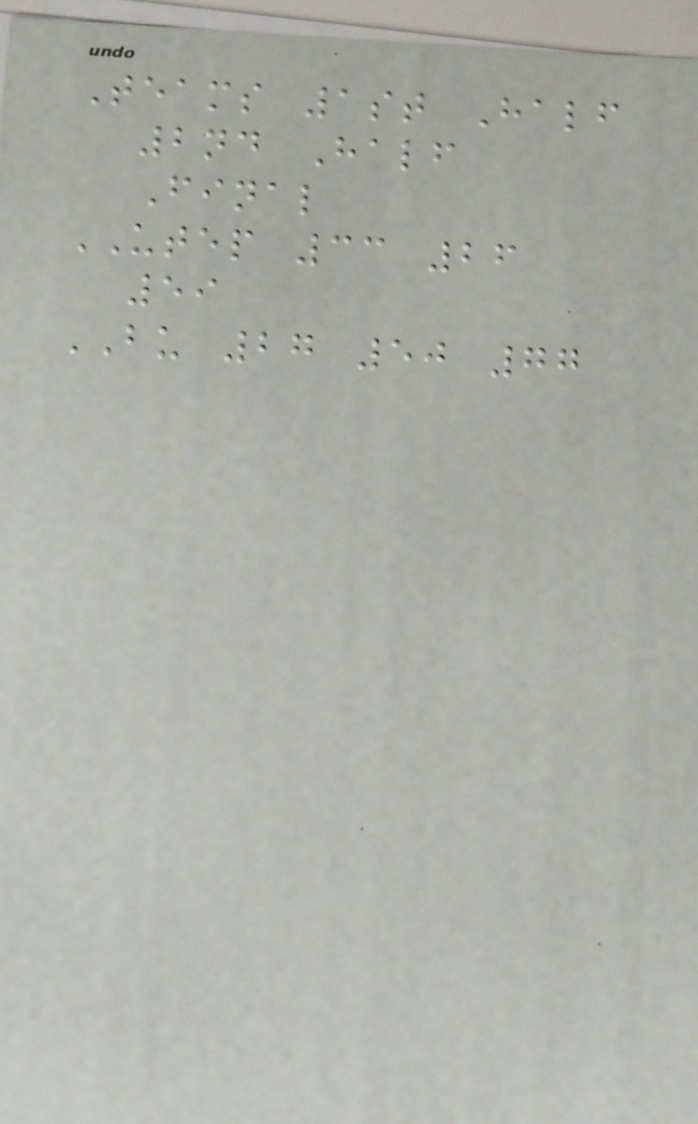Teams 1st Half
2nd Half
Final
UTEP 33 26
59
BU 27 50 77
